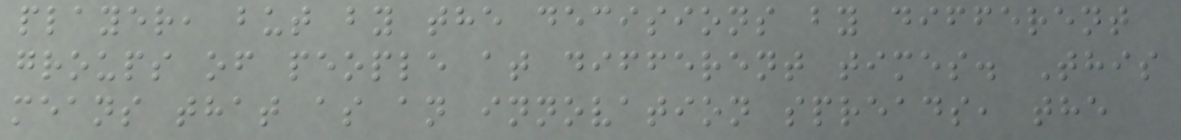player, but by the decisions by different
groups of people at different times. This
means that as an innovation spreads, the
